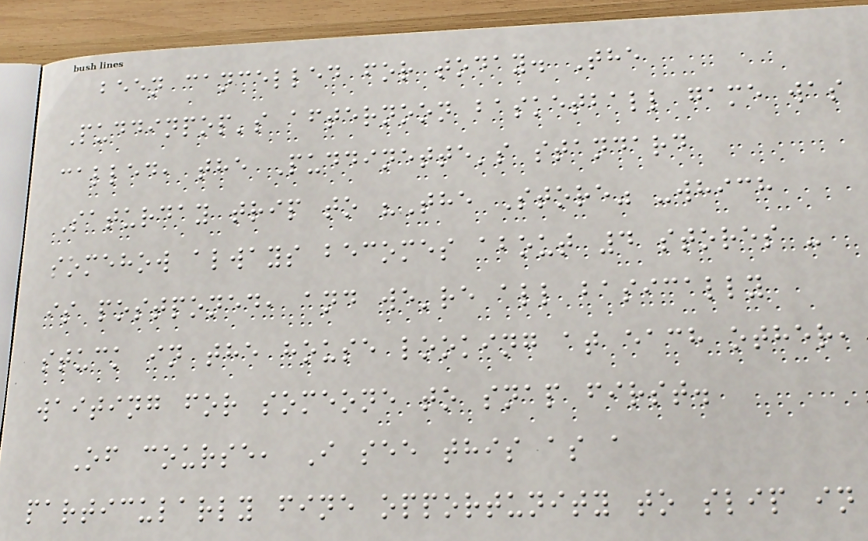been cancelled for today. The
Puddinpop's afternoon basketball game was
called, the Puddinette's standard
Saturday trip to "The Store" -which
somehow always becomes about 4 stores -
is postponed, and we're all basically
stuck in the house looking at each other,
waiting for someone to snap first.
Of course, I see this as a
particularly fine opportunity to slip in
